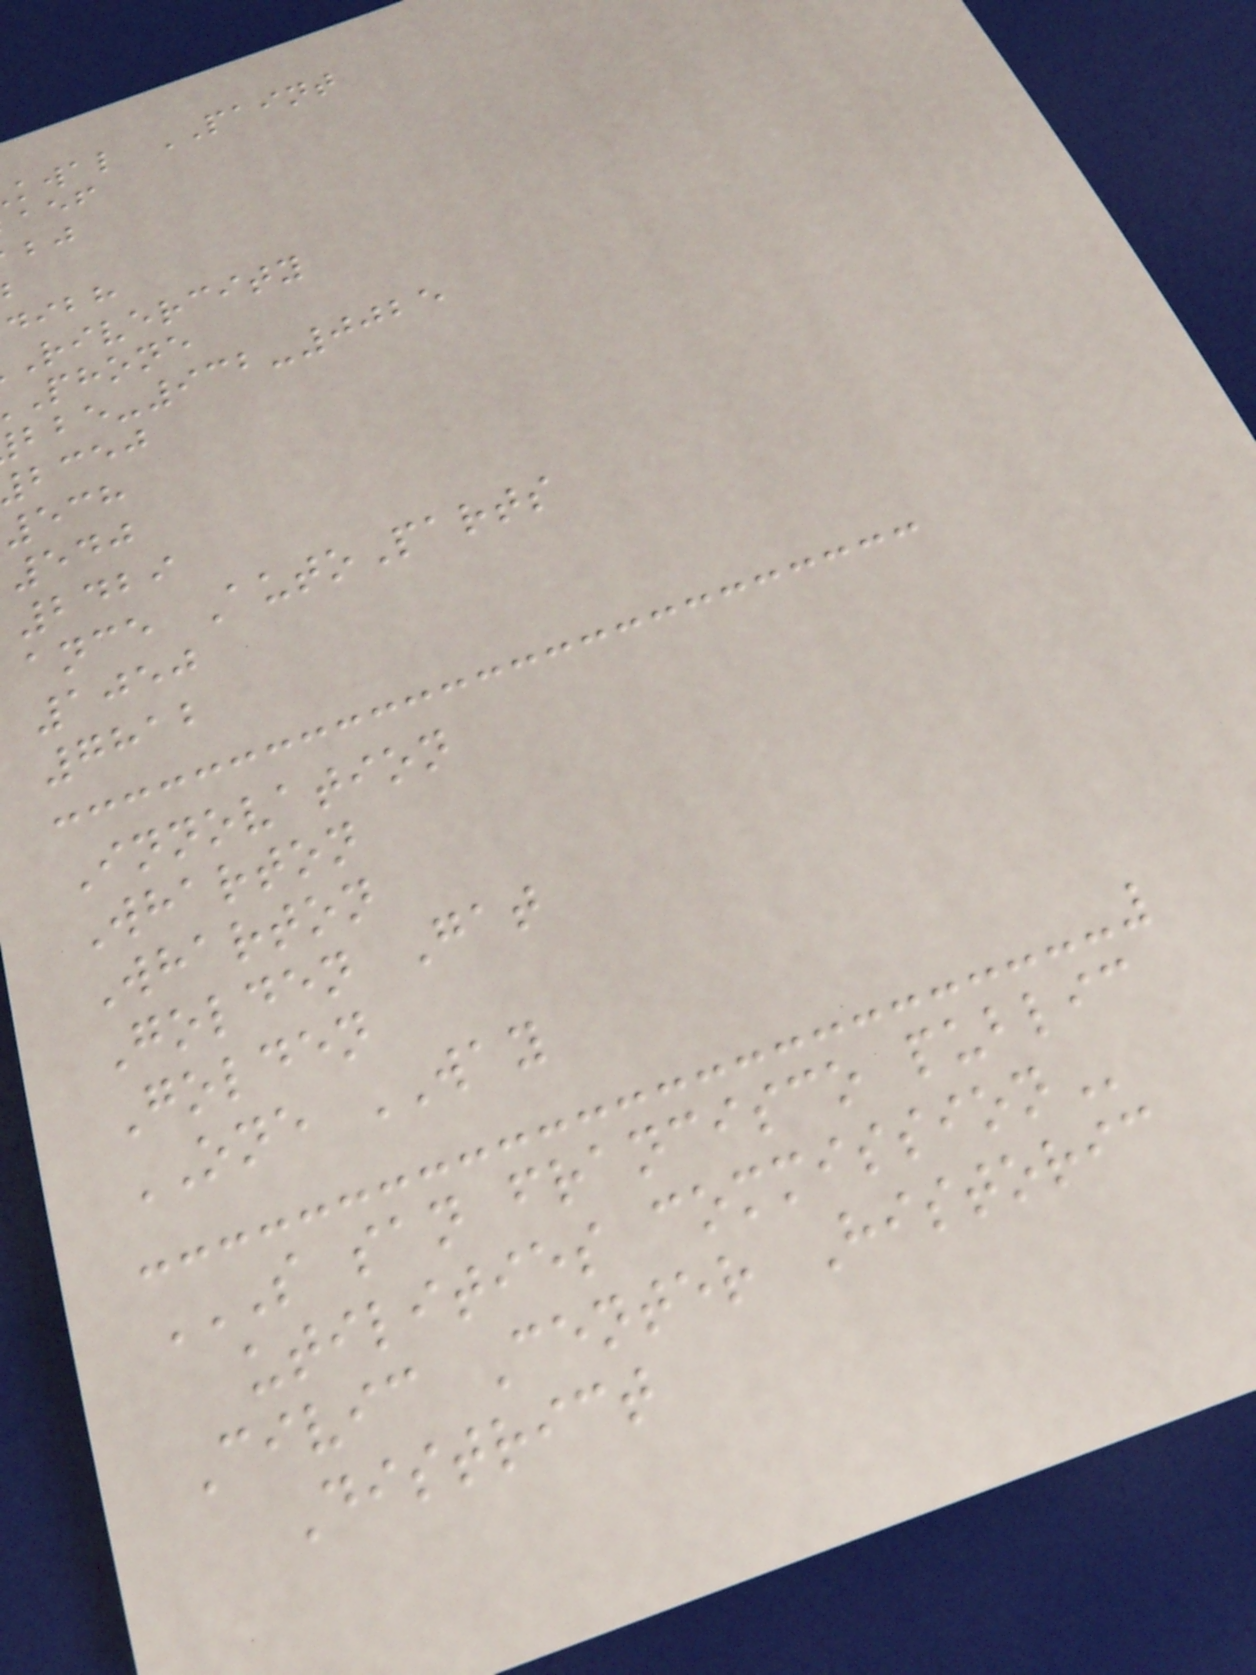kwal PAINT
dibh
rivercity
phone
-932-0025
bcej
538
540
2429
ance AutoParts
1050
7812
Innovation
Wharton
Wharton
Golden Gat
Golden
ONE WAY
S SAN FRANCISCO PUBLIC
utilities
Civic Center Historic
District
